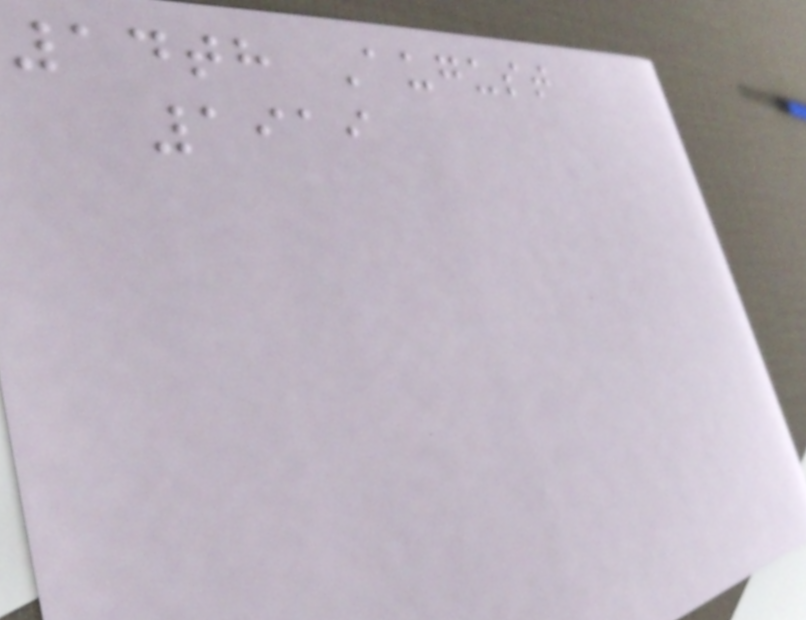14th August
1919
